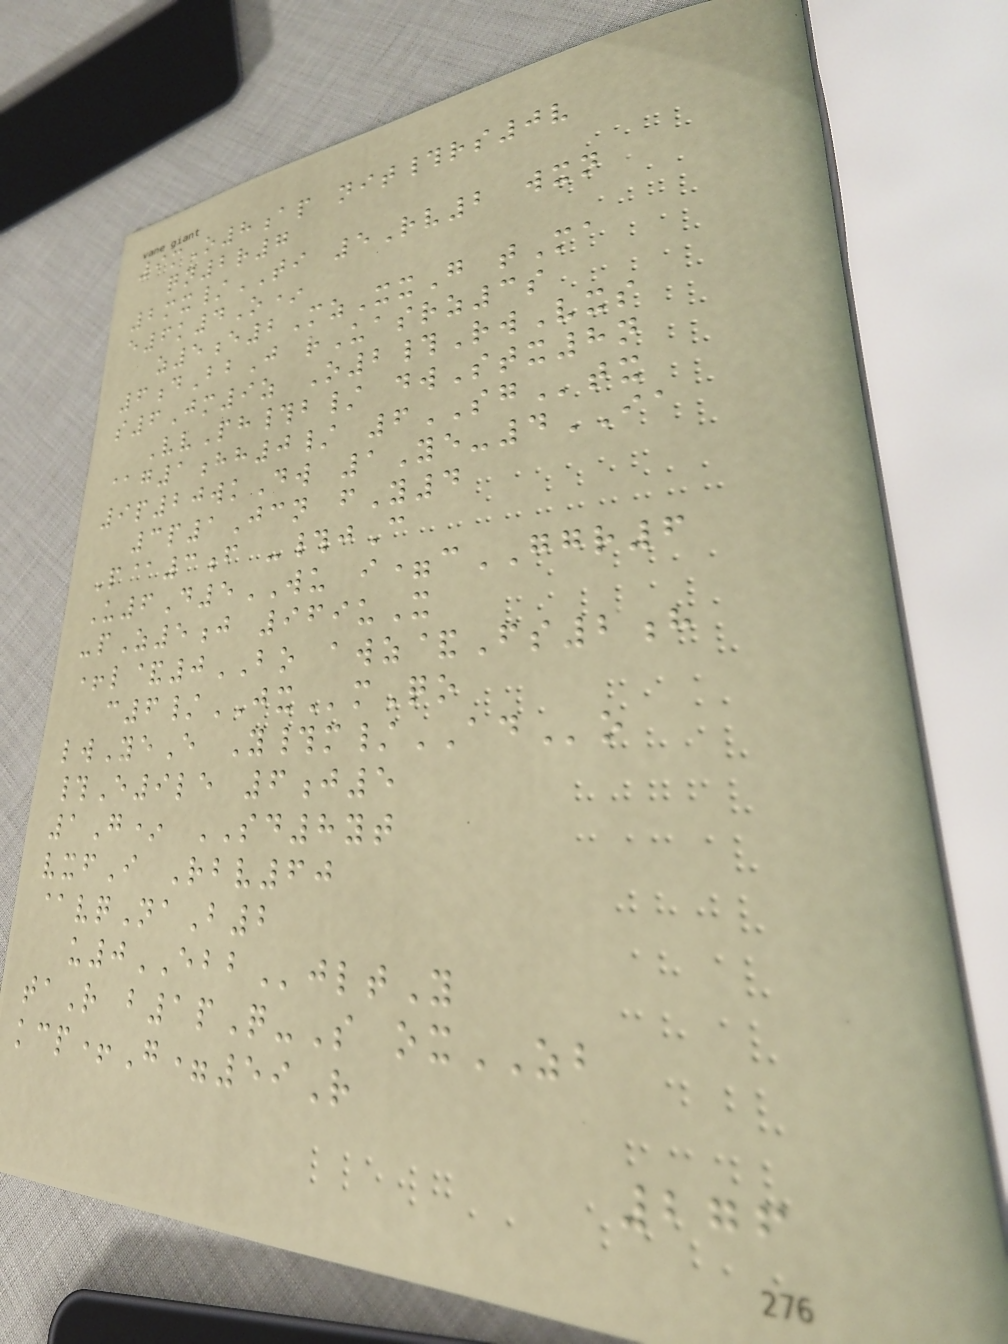9mO8ap nit#rs0v
qn2r7
2mx/TI 5Rv2 wxn
e6k4O*
z5e2MzXxG tMa
6dBbJ rUasrz3s
s6Jm9z O2#RwVxs
VvPh#b/ dwStx8n
@g1hh0/ 6SGtx
9p20wkDw 1Ye-4IA
3p1Jcn fY4
P@3f -#jC
U6D5WU i=cGGR6
-pZ5j 969uX
+l&0BO awz&Fs2h
c6/JXmQo
lwYeE Y#m/ADo
#E9le 6j5
1G* SD8yt
vxfI Rbv60
@vqNaB2
u0EBBjltY
taR b1pQ-S oxZB
kcp+G=59R
276
